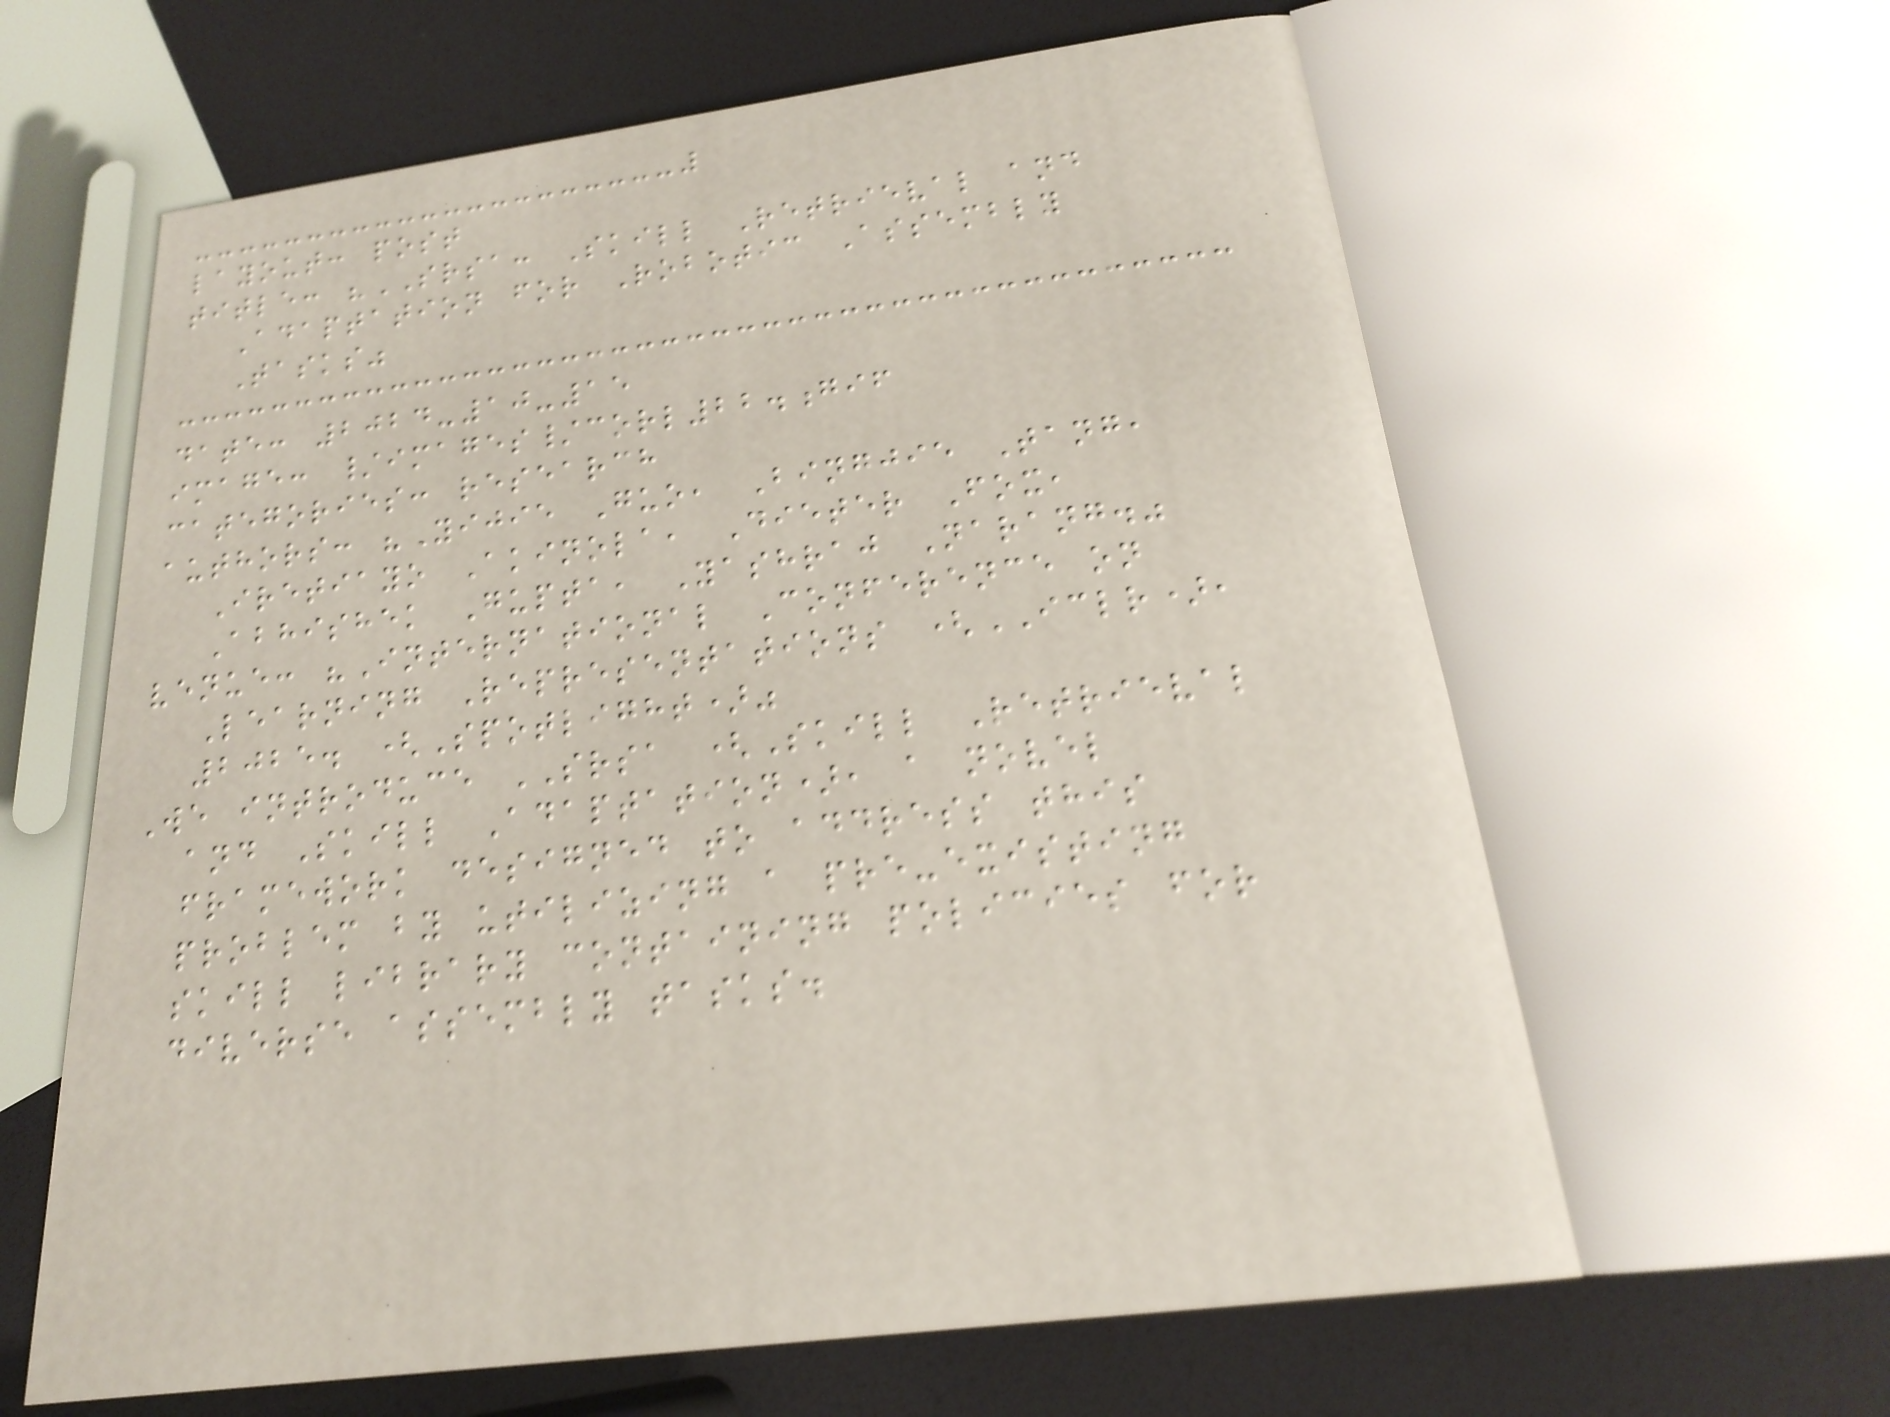layout: post
title: "SRSA: Skill Retrieval and
Adaptation for Robotic Assembly
Tasks"
date: 2024-10-15
image: /images/corl22.gif
categories: research
authors: "Yijie Guo, Bingjie Tang,
Iretiayo Akinola, Dieter Fox,
Abhishek Gupta, Yashraj Narang."
venue: "International Conference on
Learning Representations (ICLR),
2025. (Spotlight)"
We introduce SRSA (Skill Retrieval
and Skill Adaptation), a novel
framework designed to address this
problem by utilizing a pre-existing
skill library containing policies for
diverse assembly tasks.
